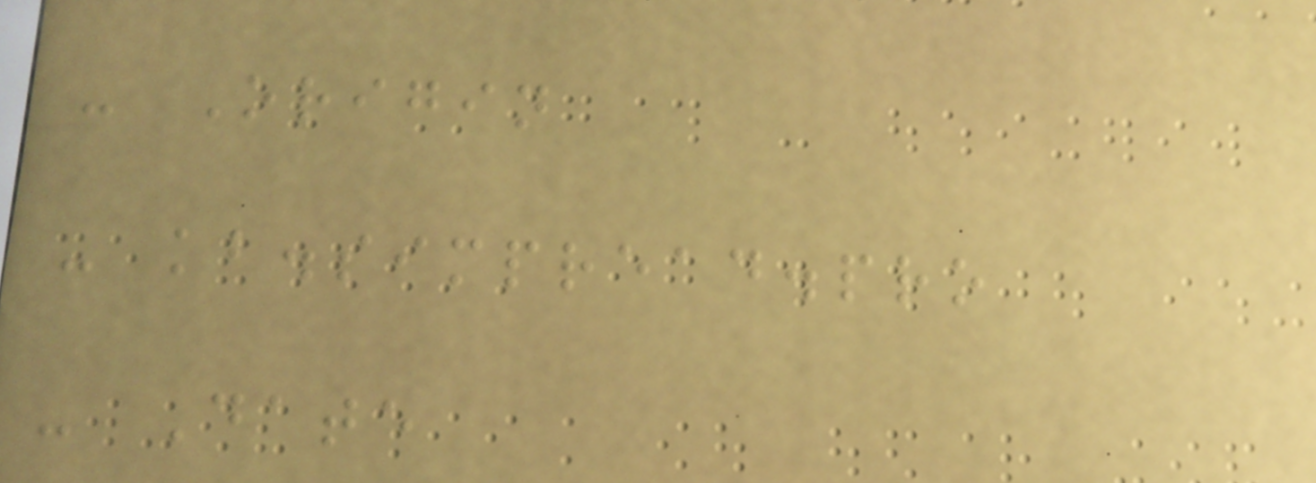- Origin
- kb.simpread.pro
- Date
